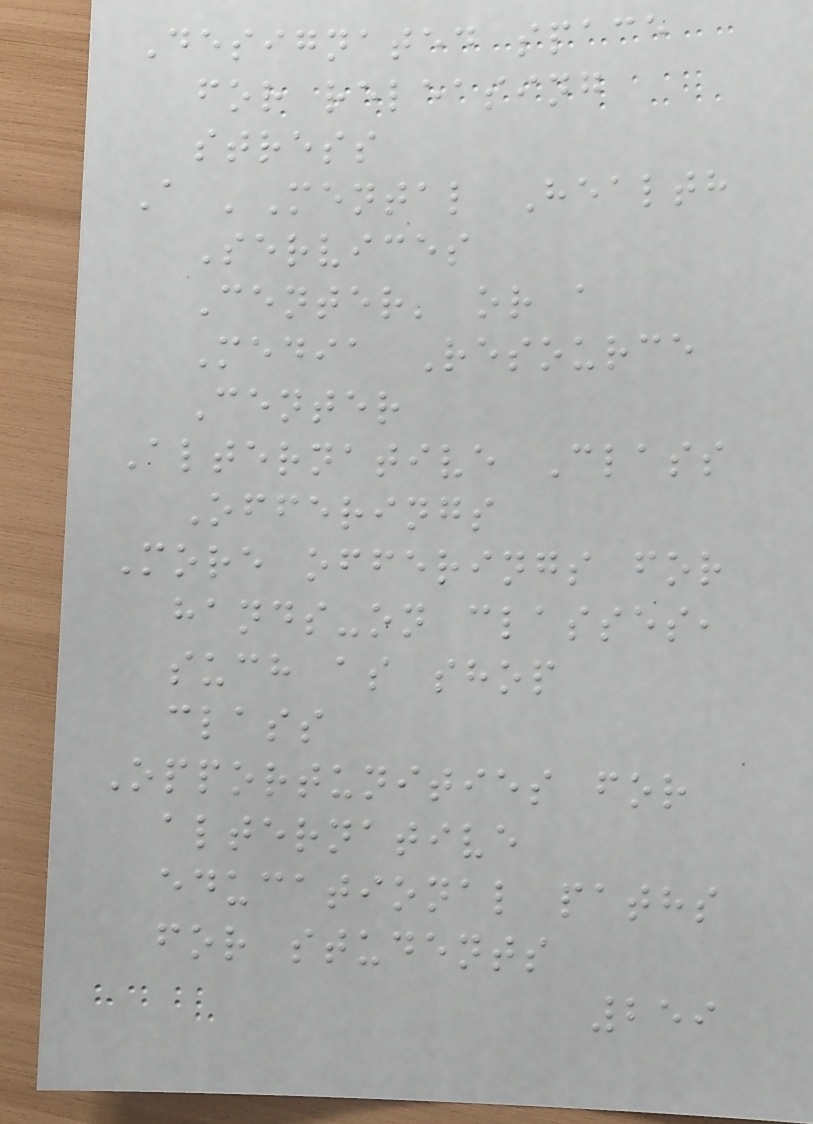Designated space
for releasing
stress
A 'Mental Health
Services
Center' or a
Media Resource
Center
Alternative Class
Offerings
More offerings for
hands-on classes,
such as shop
class
Opportunities for
alternative
educational paths
for students
259
